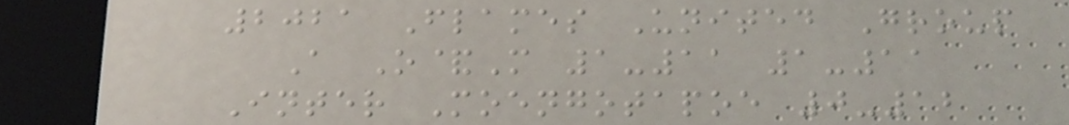2021 Flames United Group
A O&M 1-11 1-11
Inter Moengotapoe 0-12
